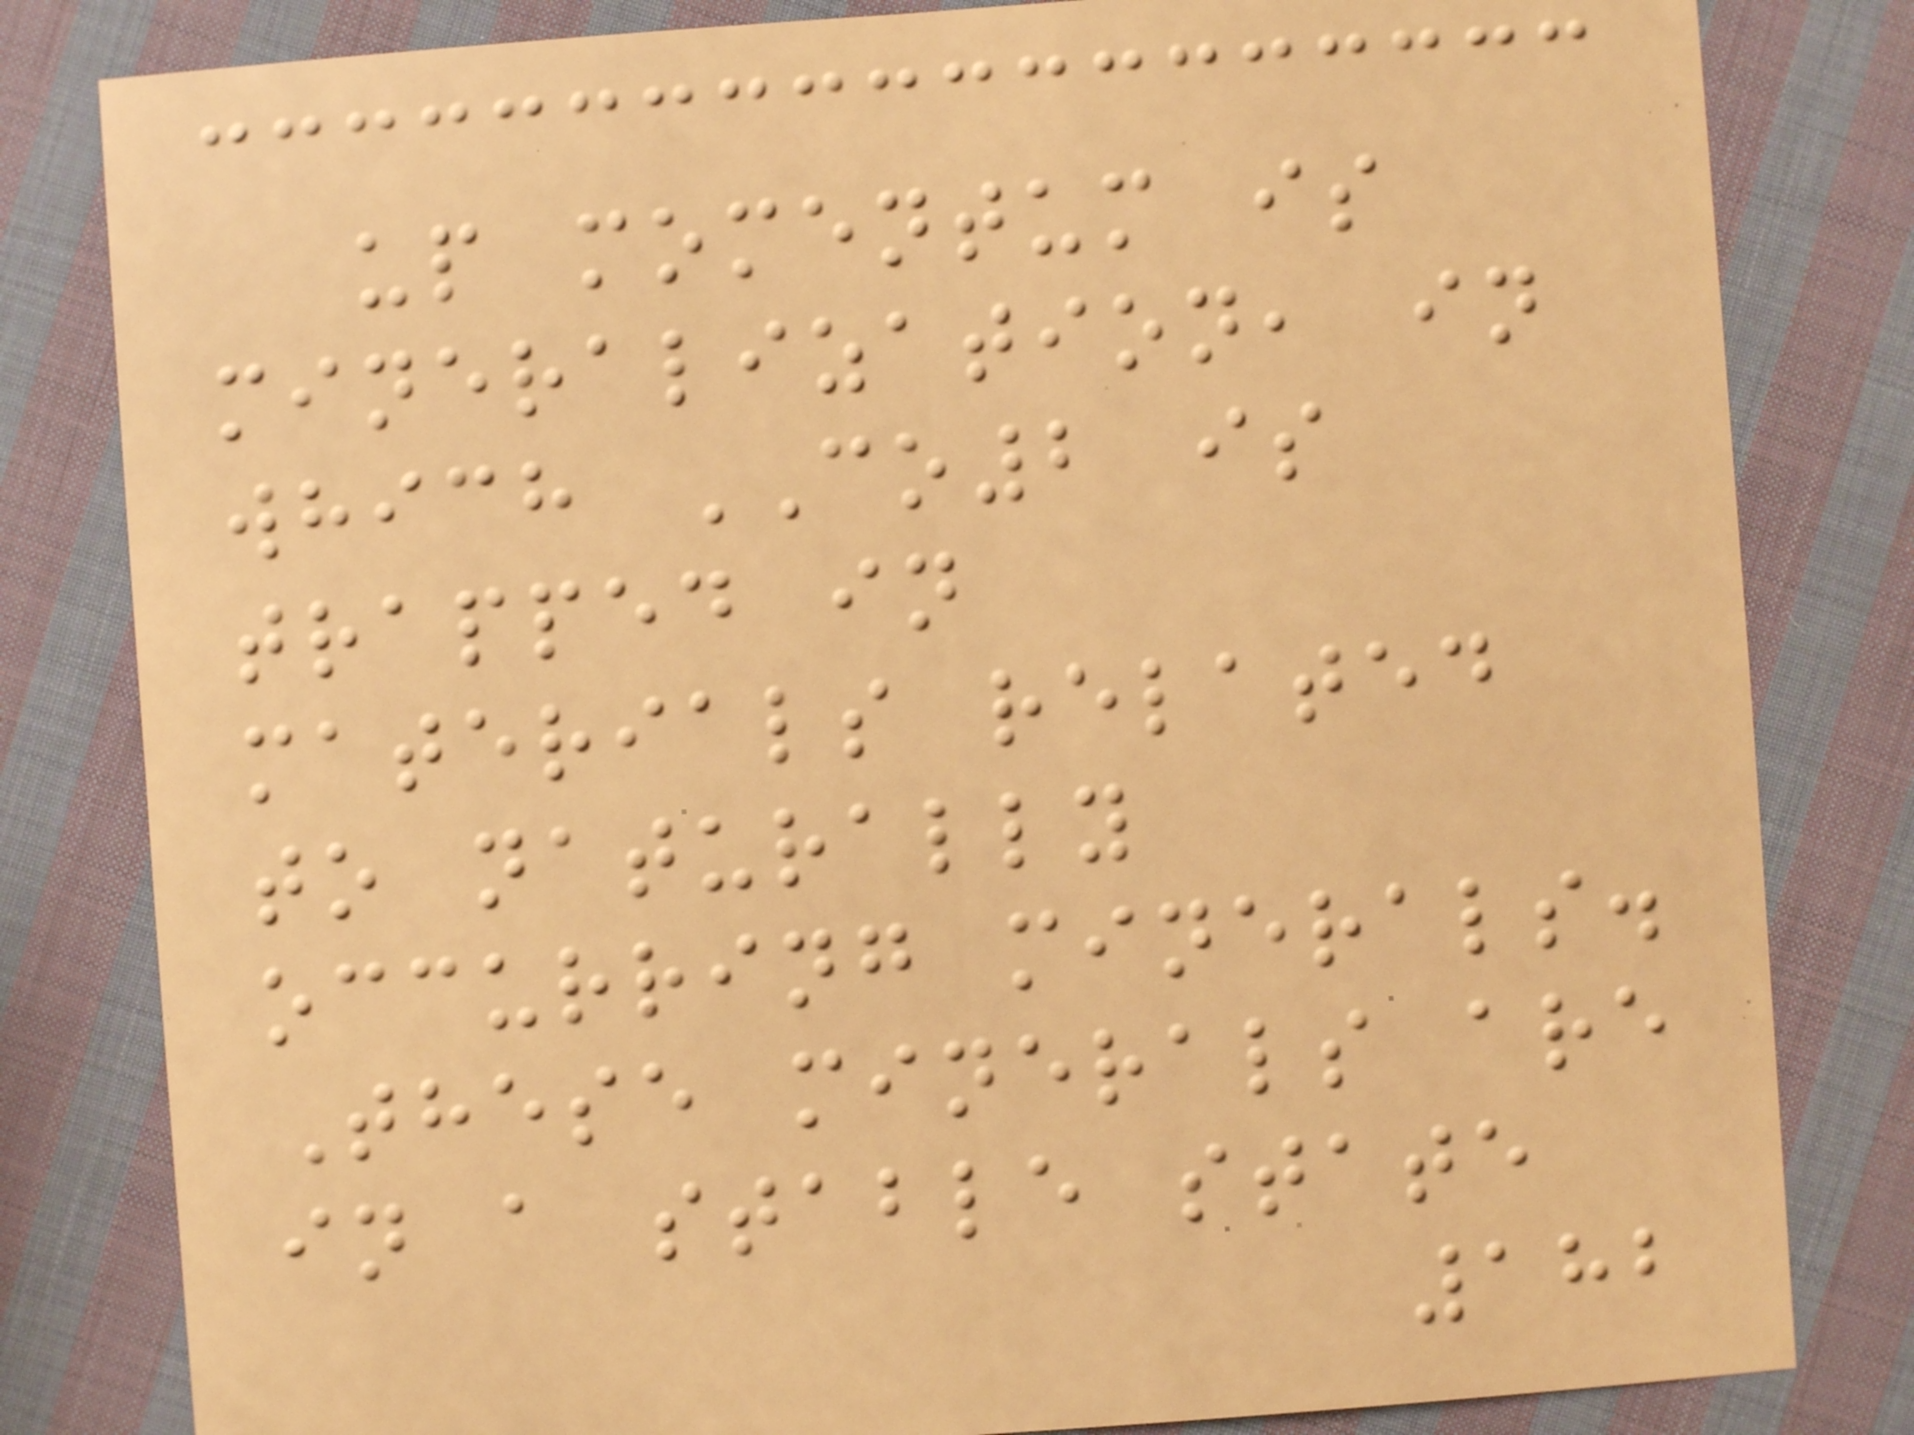up momentum is
mineralization, in
which CO2 is
trapped in
materials related
to naturally
occurring minerals.
These minerals are
in a stable state
182
